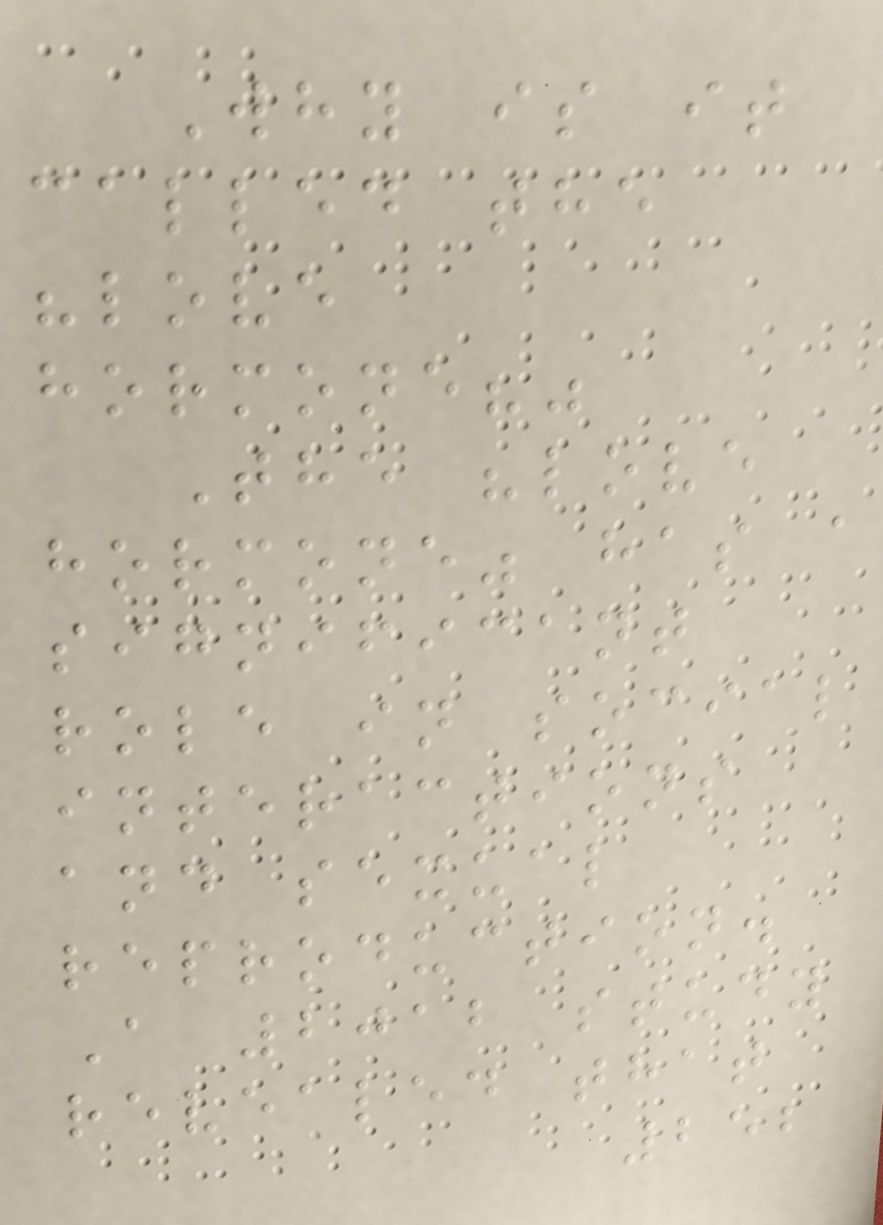Why is it
called the
"love
hormone?"
The "love
hormone" has a
significant
role in social
interactions
and sexual
reproduction.
A 2012 study
revealed that
252
